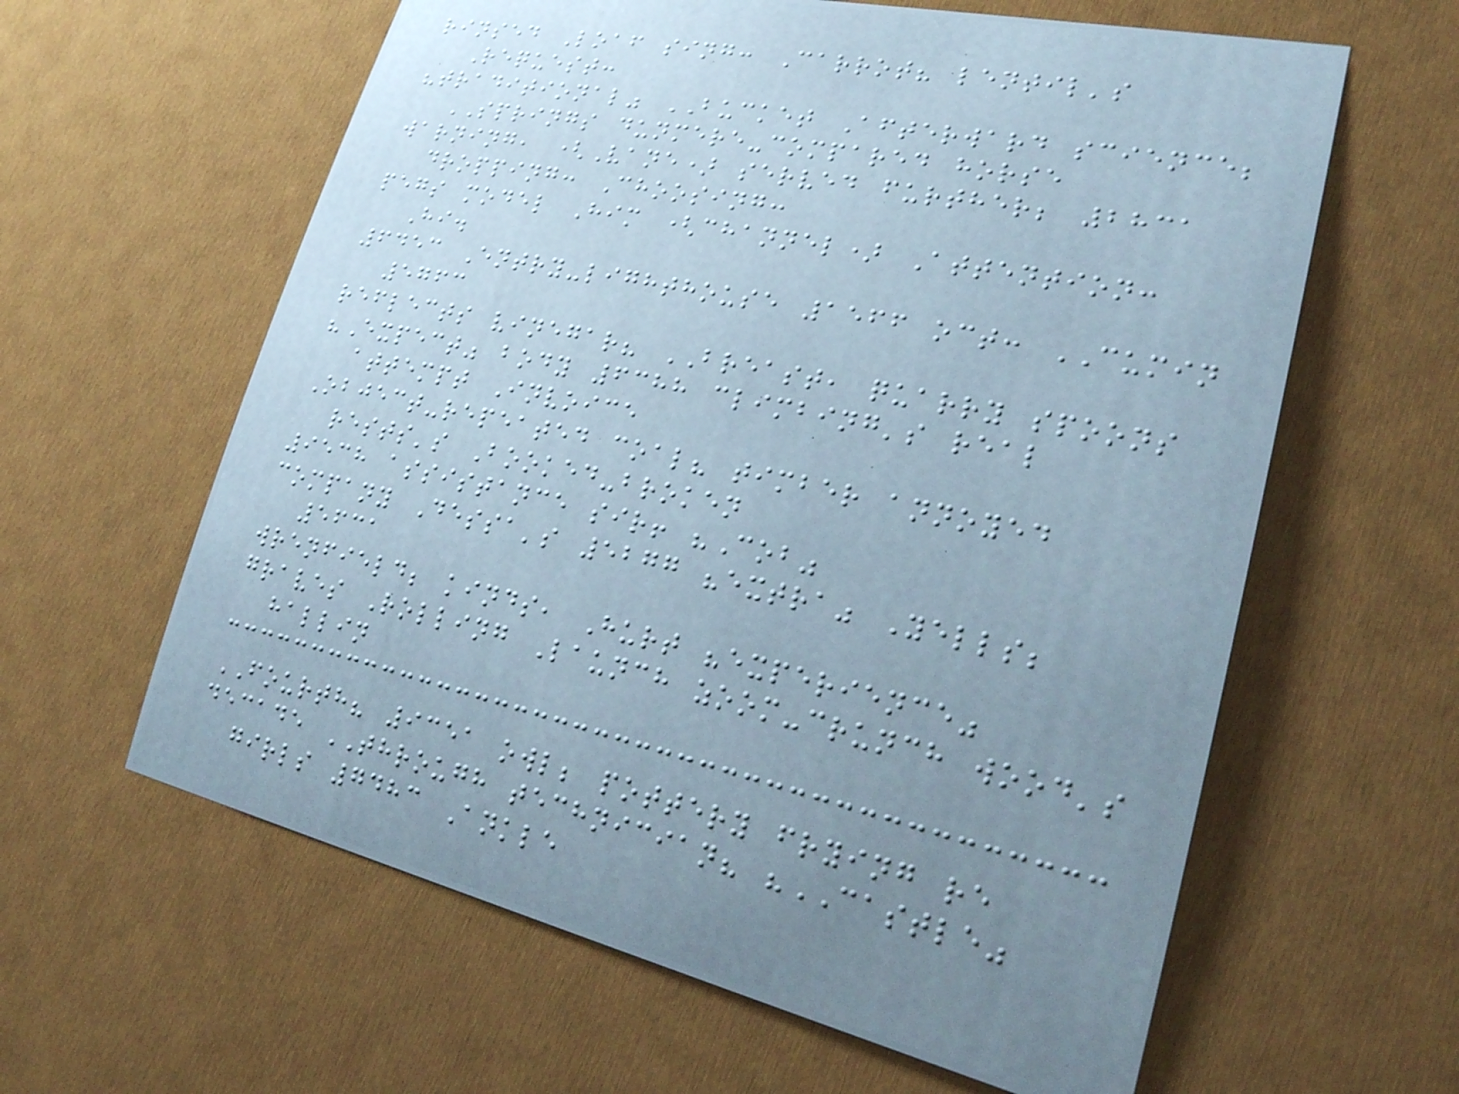rinsed Loaf sing: Carrot? lentil's
Request:
"traditional" BUCKET Afterward science;
SPRINGS dunmere-compared horse
warning, (Vane) served further; 2831
dropping: Choosing:
pegs model Him (channel) Attention:
Hi.
6453 Entry-lighthouse 1566 oct: CUMIN
5763
reflects vinegar? BREAST, quarry spoons
"Expect" body 6388 climbing's real
attempt Invoice
Object-repeated coal? timber annoyed
rests's Booked-broken
9538 assistance sir! "Cob"
company Dessa's 5277 "extra" Yells;
5631
wrenfield; kinds, Hurt "experience"
graves Rolling Launch zoom-crunch wood's
hallin
FOURTH? 9351 owl; pottery frying re
decade THROUGH technician? "CASTLE"
girls 7483 Ankle
